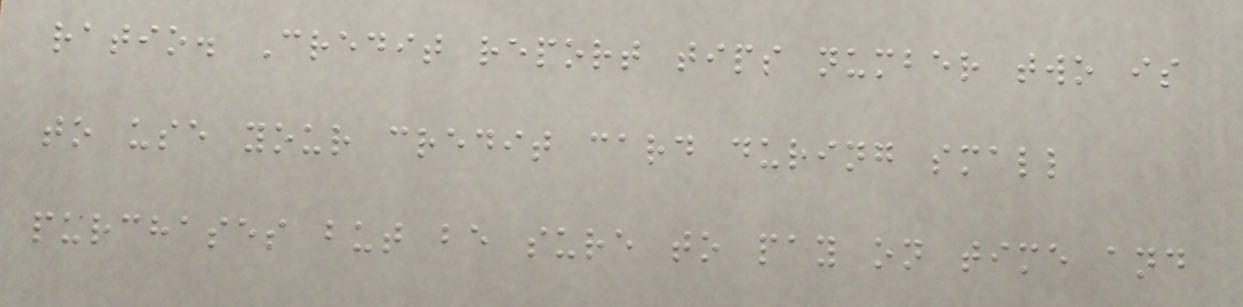ratio. Credit report tips number two is
to use your credit card during small
purchases but be sure to pay on time and
